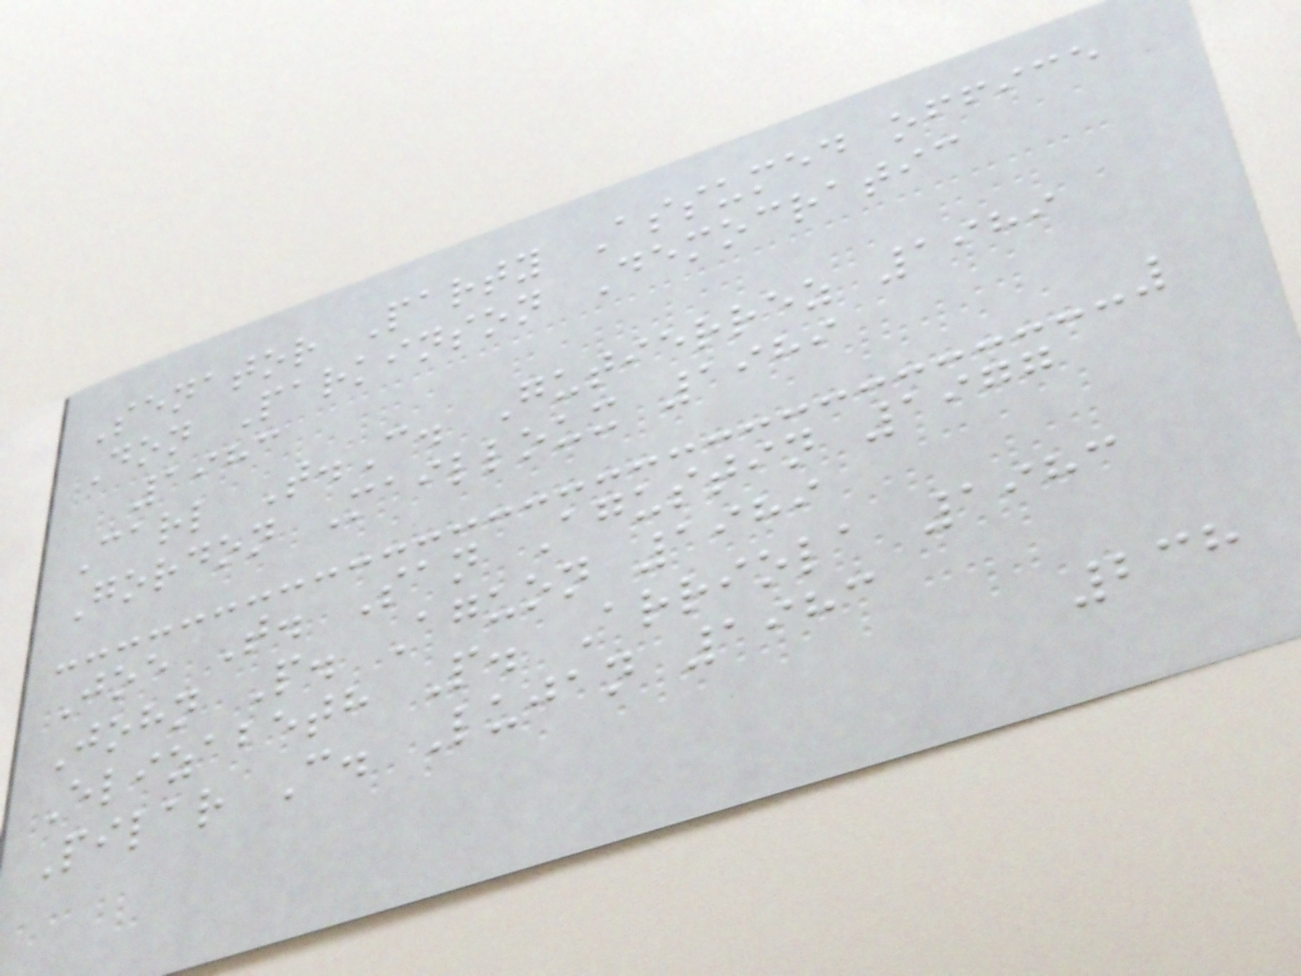Senator Party Assumed office
Don Parkinson Democratic
1983
Carl T.C. Gutierrez 1989
Gordon Mailloux 1989
Joe T. San Agustin 1977
John P. Aguon 1989
Elizabeth P. Arriola 1983
Pilar C. Lujan 1983
238
